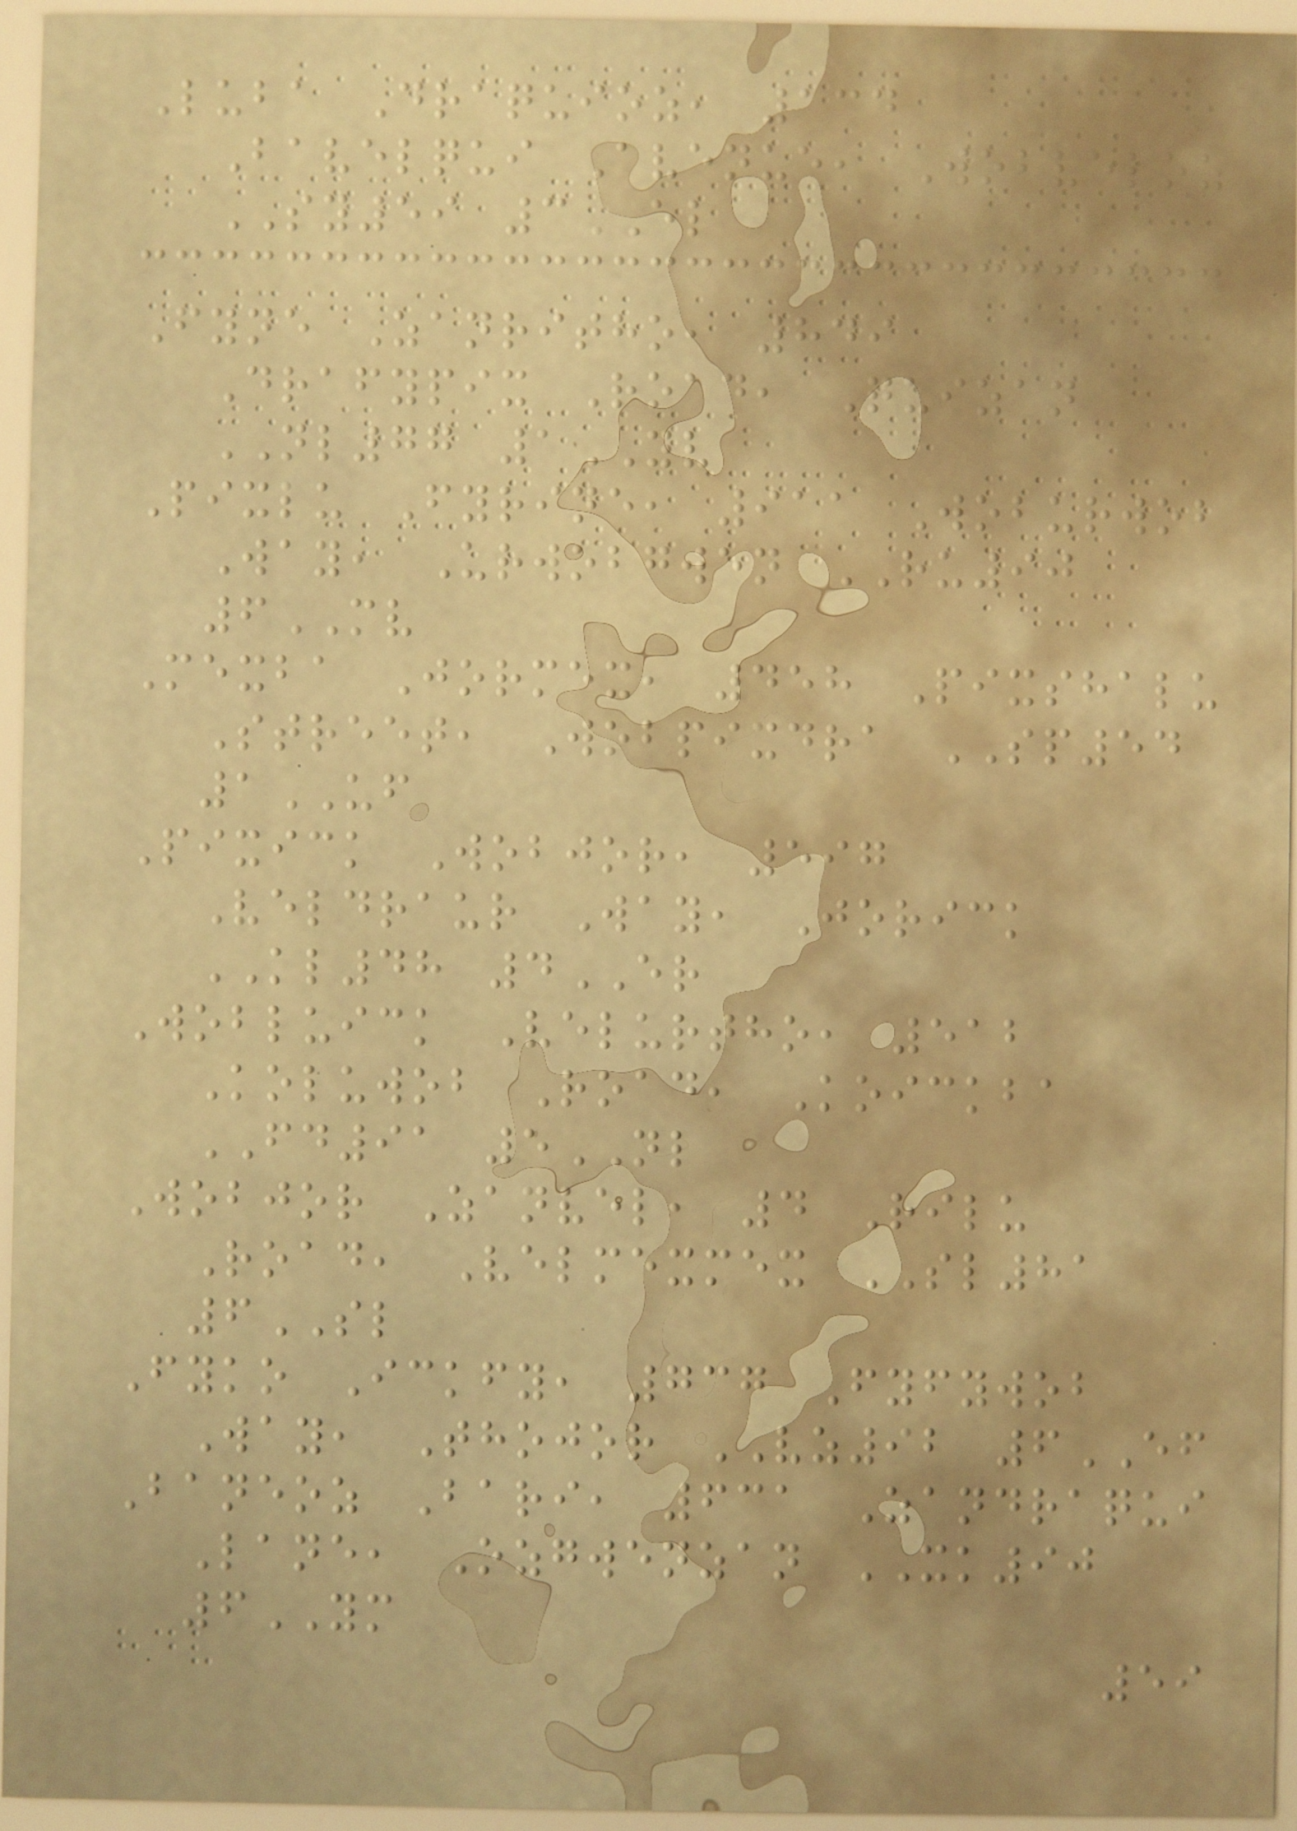Luba Draquioz, 134
Bavelqui Avenue, Wobveloz
SY59 3EL
Fyne Zanritho, 849
Drafypix Road, Quizan
NL77 1YV
Pixlu Fyrine, 911 Woburwob
Way, Urwobgwen RU90
6MV
Mexba Jormex, 458 Pixshalu
Street, Wobpixdra SP54
1UF
Pixick Wobjor, 597
Veldraur Way, Jorick
KL48 4ER
Wobluick Velurtho, 512
Koluwob Road, Koickba
FD91 5NL
Wobjor Zanvel, 4 Rilu
Road, Velmexmex SL81
6SL
Fyko Ickfy, 737 Fyfywob
Way, Thojor VZ92 6EF
Baneoz Bari, 631 Zandraqui
Lane, Ozgwenzan XK90
6YM
59
